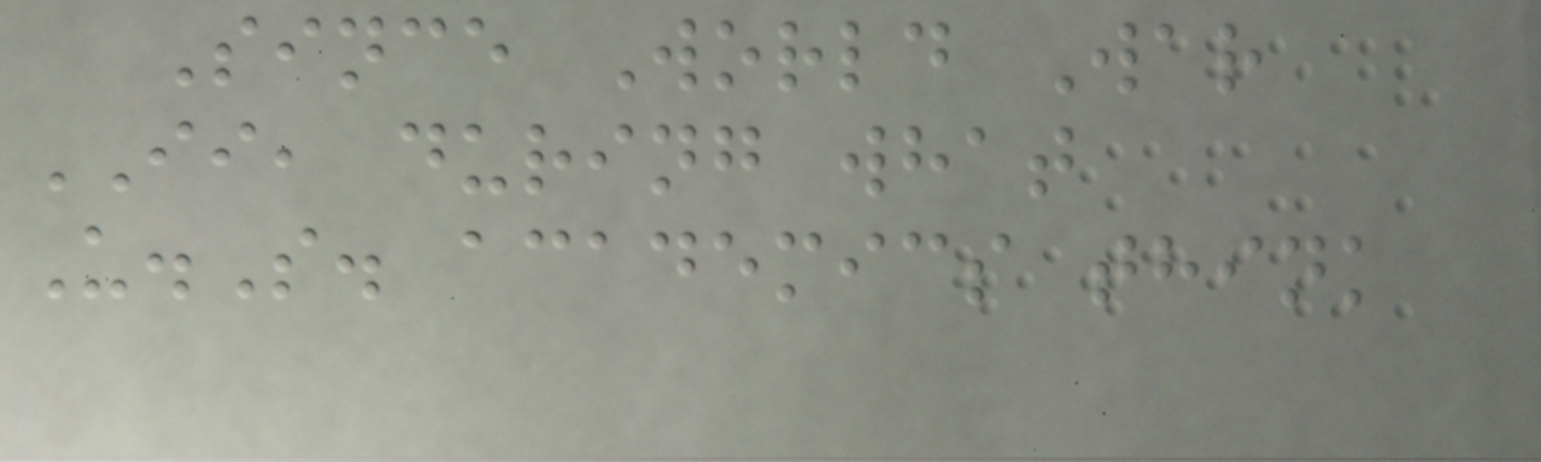Since World War
II, during what
U.S. academics think
